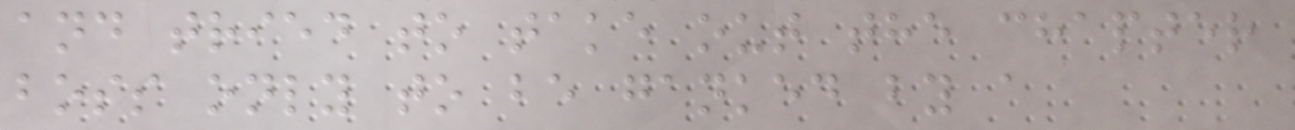and tried to take out the chapter
boss only to be ganked by a
